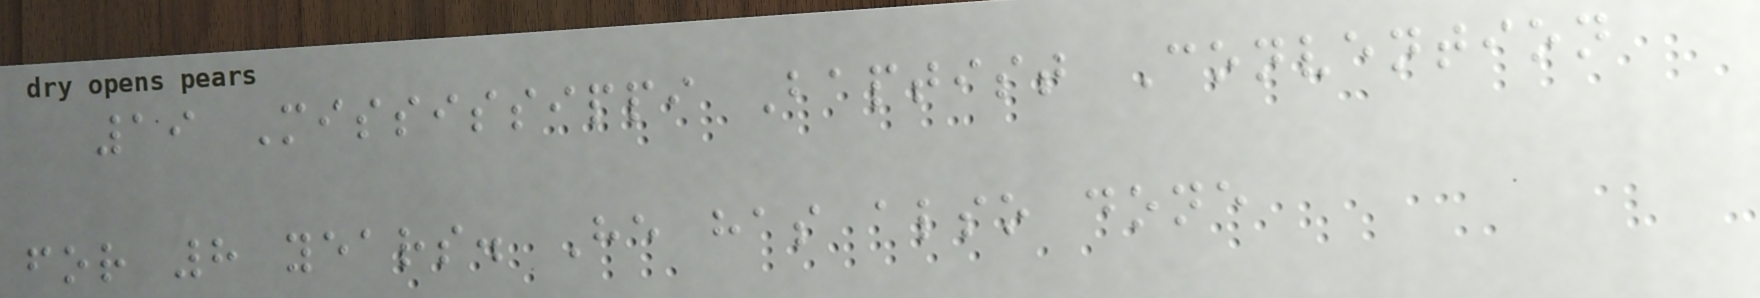19 Mississippi Baptist Convention
for 8 years. He has also done
